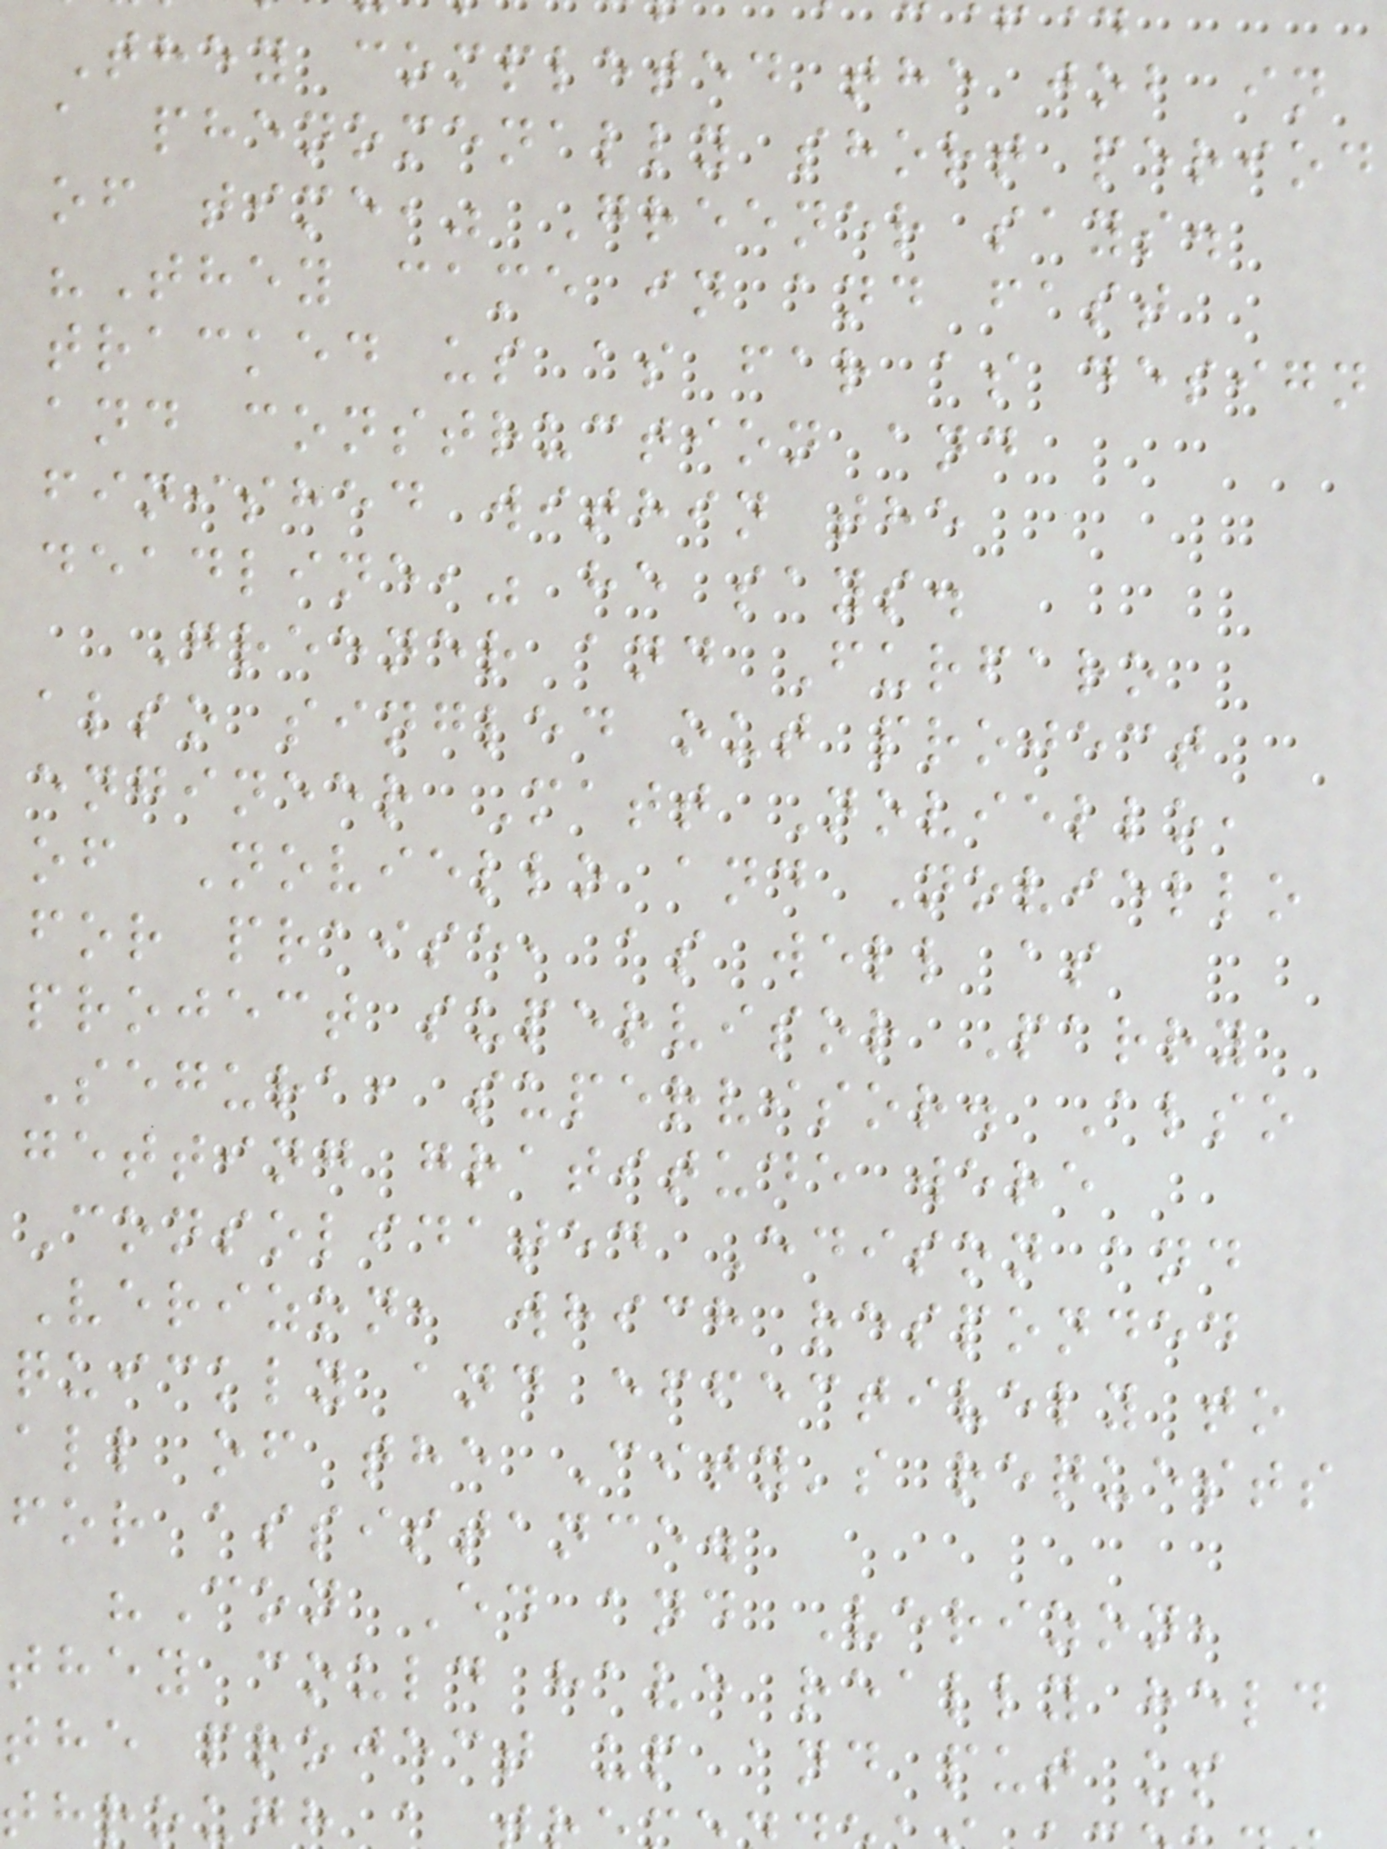They completed the job in
a phenomenally short period
of time," Greener says.
"They came in and fast
tracked us as far as design
and construction and
finished within the
deadline," he says.
Greener and Furfaro
also singled out project
engineer Matt Noviello,
of Noviello and Noviello
for praise, as well as
project supervisor Parry
Segura, supervisor. Also
getting gratitude were
Consolidated Edison and
Verizon, which responded
quickly and effectively to
all of the City's requests
for assistance.
"Con Ed and Verizon,
they could have really held
the project up and put us
through
